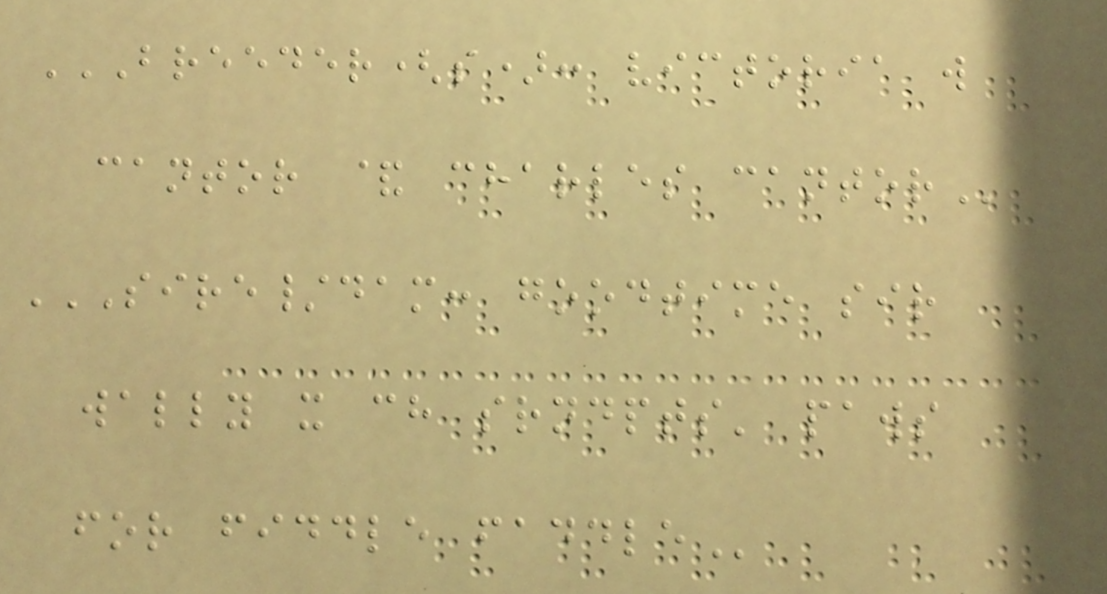BREEDER(S): VICTORIA W
CANTOR & CHARLES CANTOR
SIRE/DAM: GOODTIME SIR
WALLY X CH SRNDPTS' PAWS
FOR FIDDLE FADDLE
